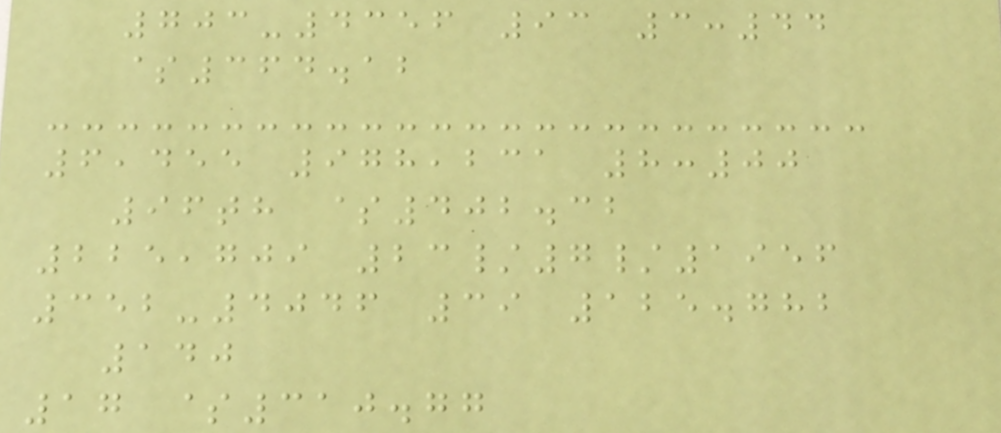703-4356 93 3:44
$364.12
6,455 978,231 8:00
96th $402.32
225,709 23/7/1956
352-4046 39 125.782
140
17 $310.77
